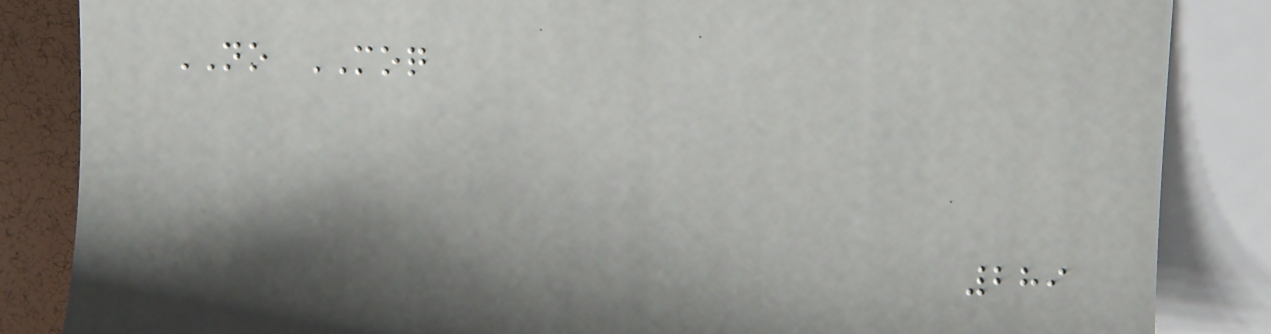NO MOQ
289
